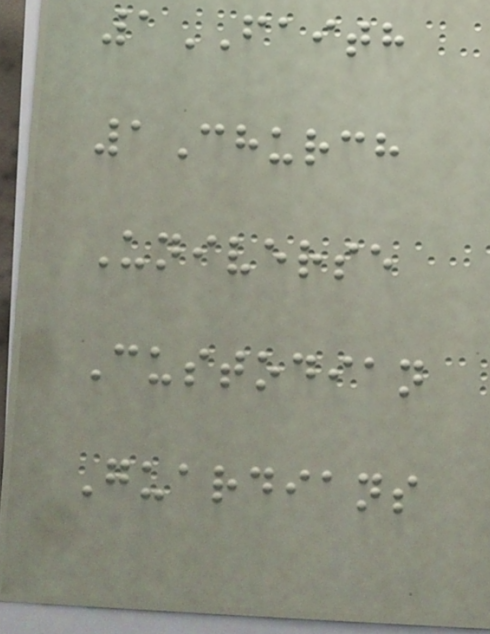1FAITH
1Church
Universe
Custodian
Guardians
